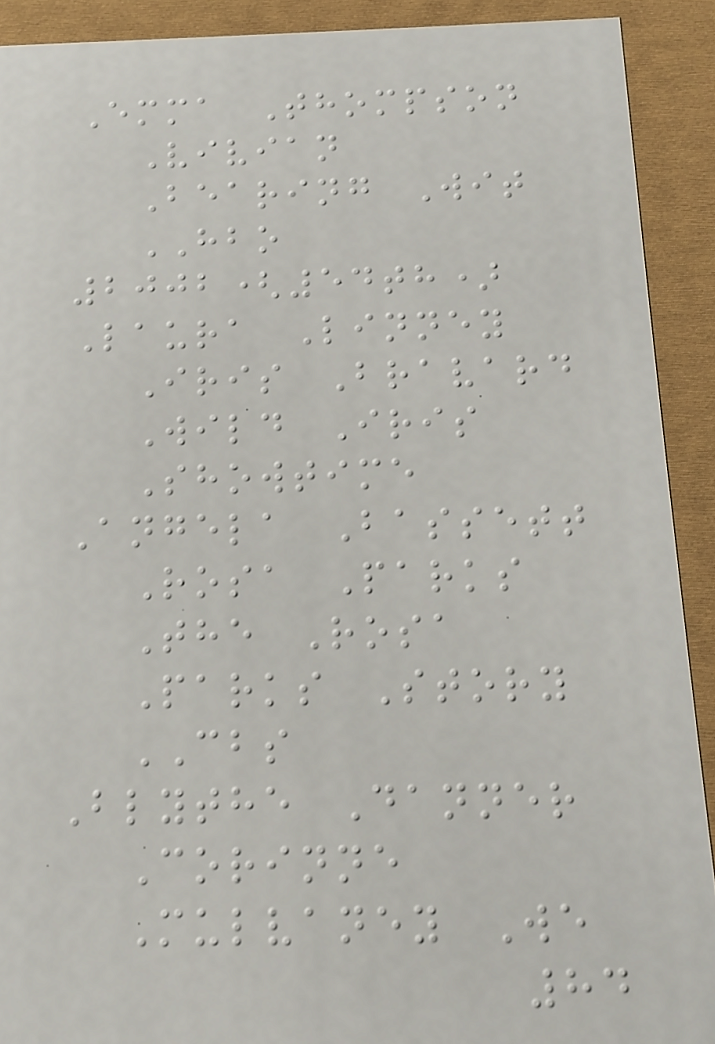Emma Thompson
Vivian
Bearing Wit
HBO
2002(54th)
Laura Linney
Iris Bravard
Wild Iris
Showtime
Angela Bassett
Rosa Parks
The Rosa
Parks Story
CBS
Blythe Danner
Corinne
Mulvaney We
84
